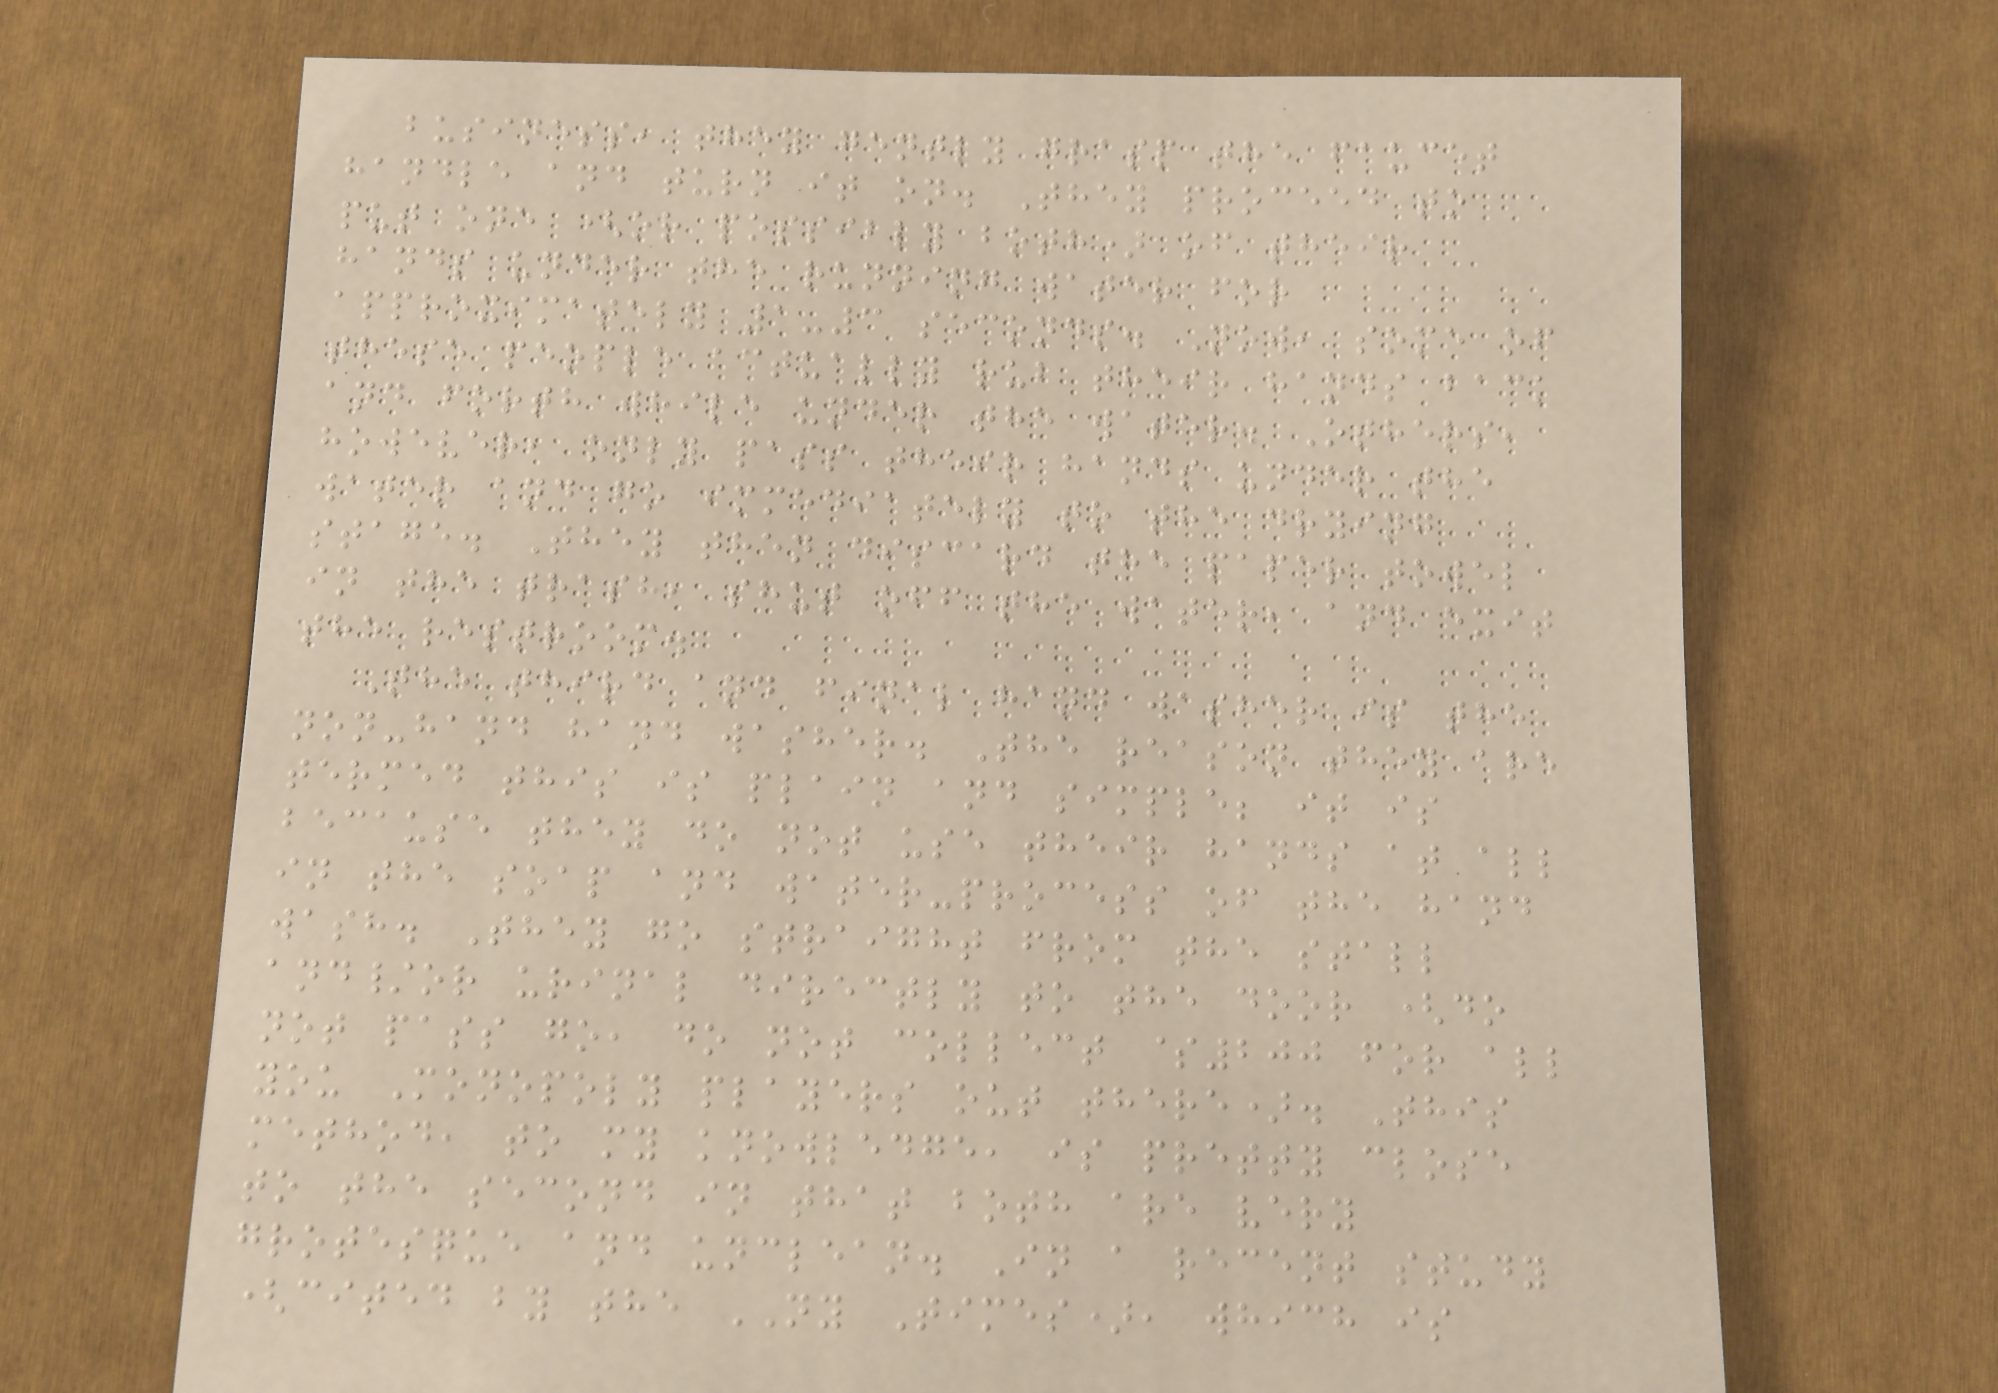business, they gently grasp the faucet
handle and turn it on. They proceed to
put one (or possibly both) of their
hands under the running water for
approximately 1-3 seconds. Now, some of
these people actually rub their hands back
and forth while under the water. Others,
however, only pass their hands under the
water and go immediately to the drying
stage. They then discard the paper towel
in the trash, shut off the water, and exit
the restroom.
The third and final hand washer is the
non-hand hand washer. The reason they are
termed this is plain and simple; it is
because they do not use their hands at all
in the soap and water-process of the hand
wash. They go straight from the stall
and/or urinal directly to the door (do
not pass go, do not collect $200 for all
you Monopoly players out there). This
method, to my knowledge, is pretty close
to the second in that both are very
grotesque and unclean. In a recent study
(cited by the NY Times), which is
